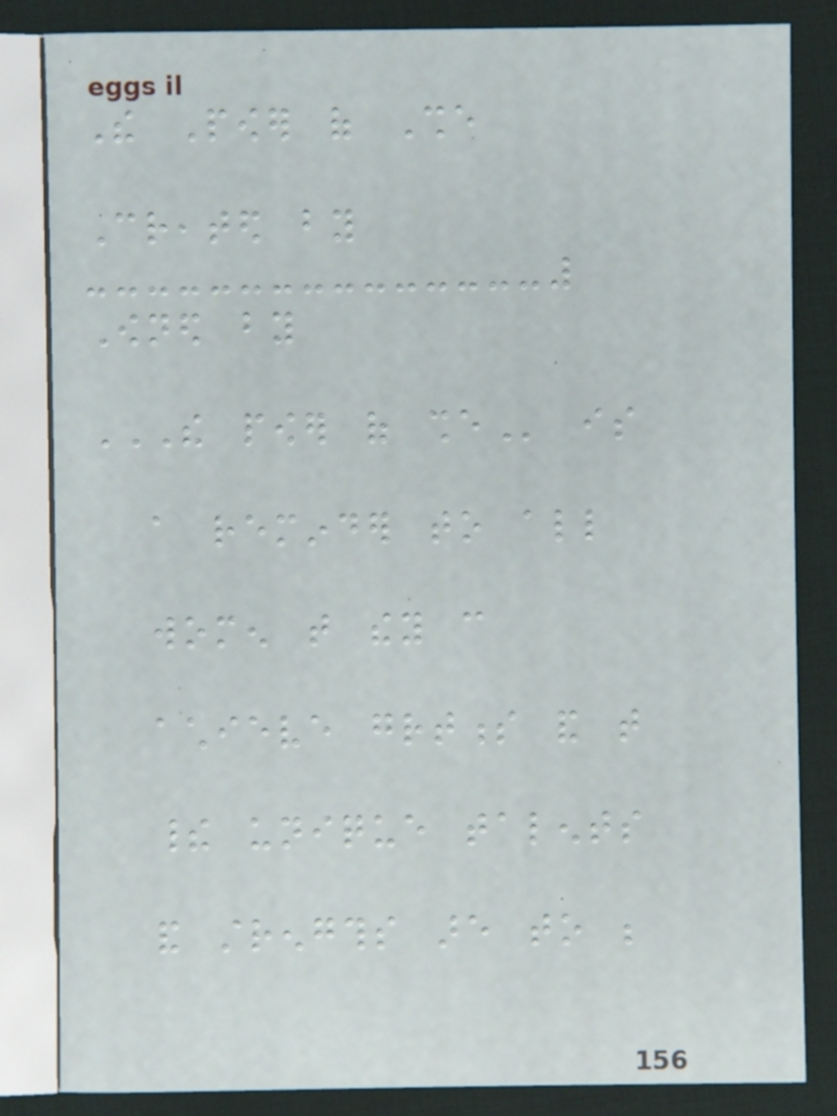The Power of She
Created by
Owned by
THE POWER OF SHE is
a reminder to all
women that they can
achieve greatness and that
their unique talents
and strengths are to be
